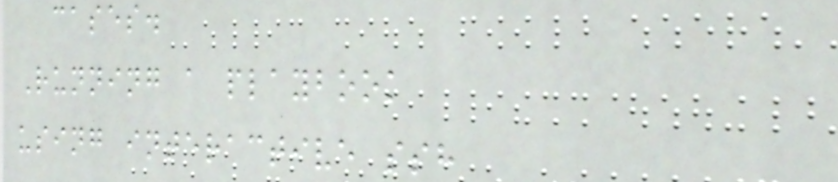cases.
Running a playbook
using interactive ssh
